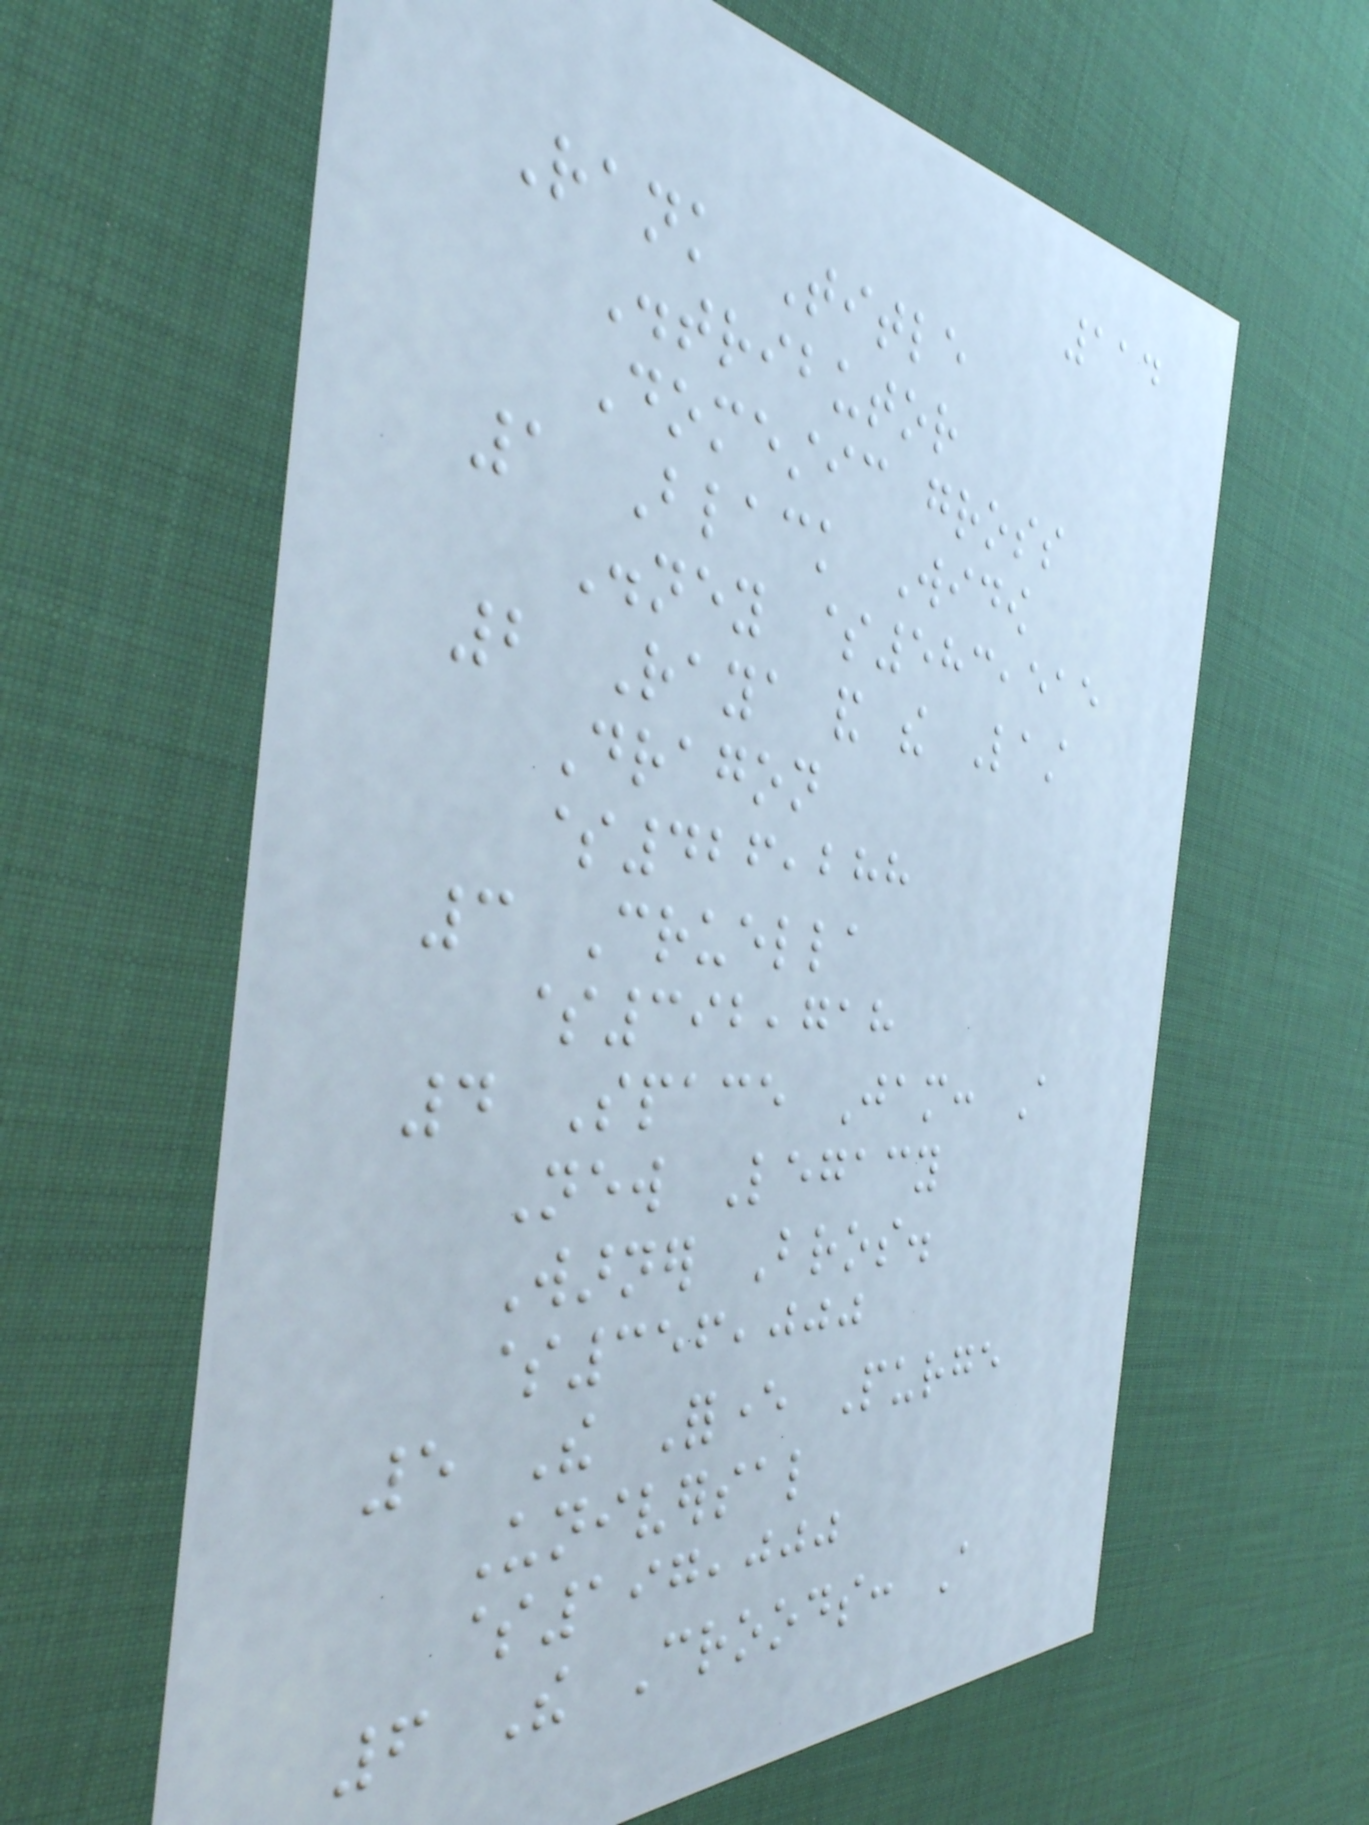114
Rank Title
Distributor
Domestic gross
1 Black Widow
Disney $583,515
2 Raya and the Last
Dragon
$426,288
3 Cruella
$392,718
4 Space Jam: A
New Legacy
Warner Bros.
$356,000
5 The Forever Purge
Universal
$197,000
6 The Croods: A
